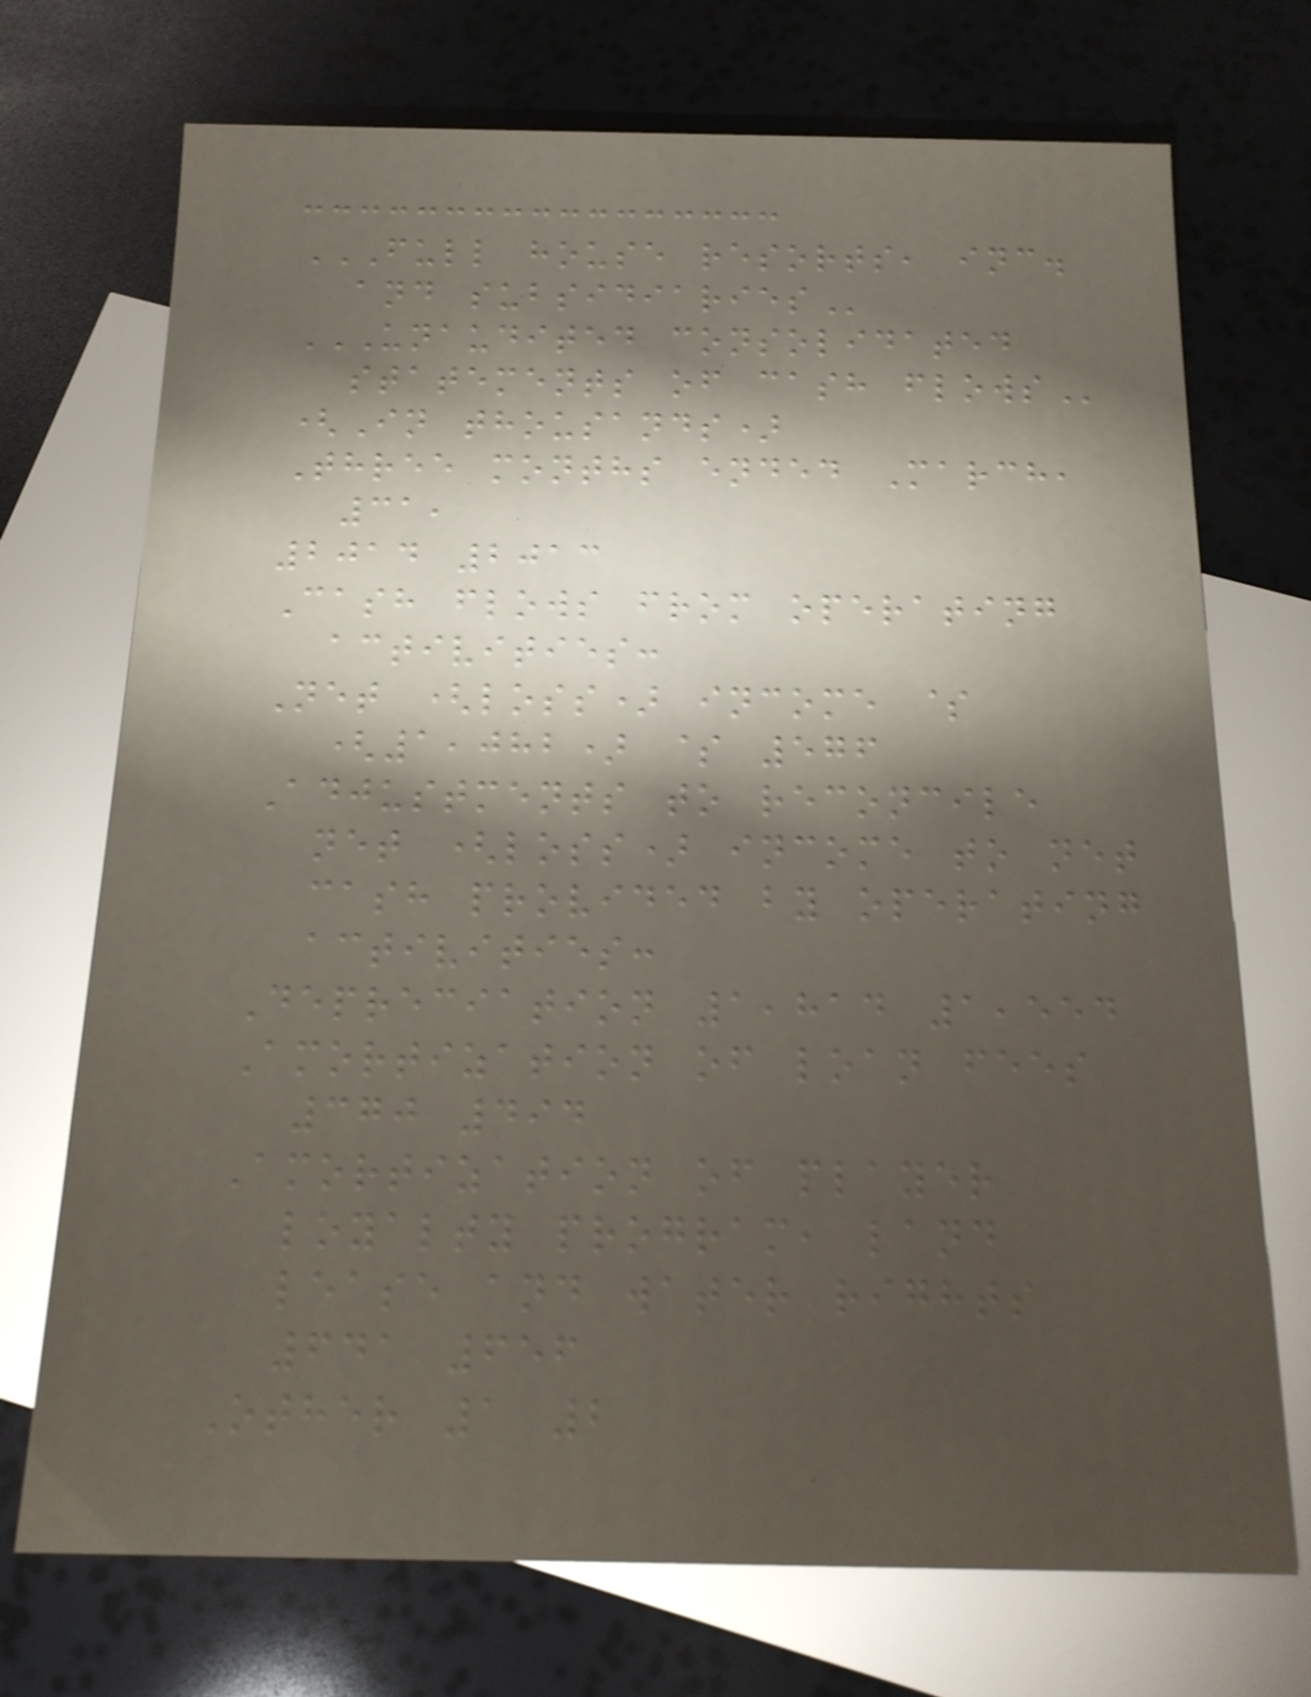FULL HOUSE RESORTS, INC.
AND SUBSIDIARIES
UNAUDITED CONSOLIDATED
STATEMENTS OF CASH FLOWS
(In thousands)
Three months ended March,
31,
2014 2013
Cash flows from operating
activities:
Net (loss) income $
(1,082) $ 576
Adjustments to reconcile
net (loss) income to net
cash provided by operating
activities:
Depreciation 1,814 1,554
Amortization of loan fees
370 494
Amortization of player
loyalty program, land
lease and water rights
641 656
Other 1 2
